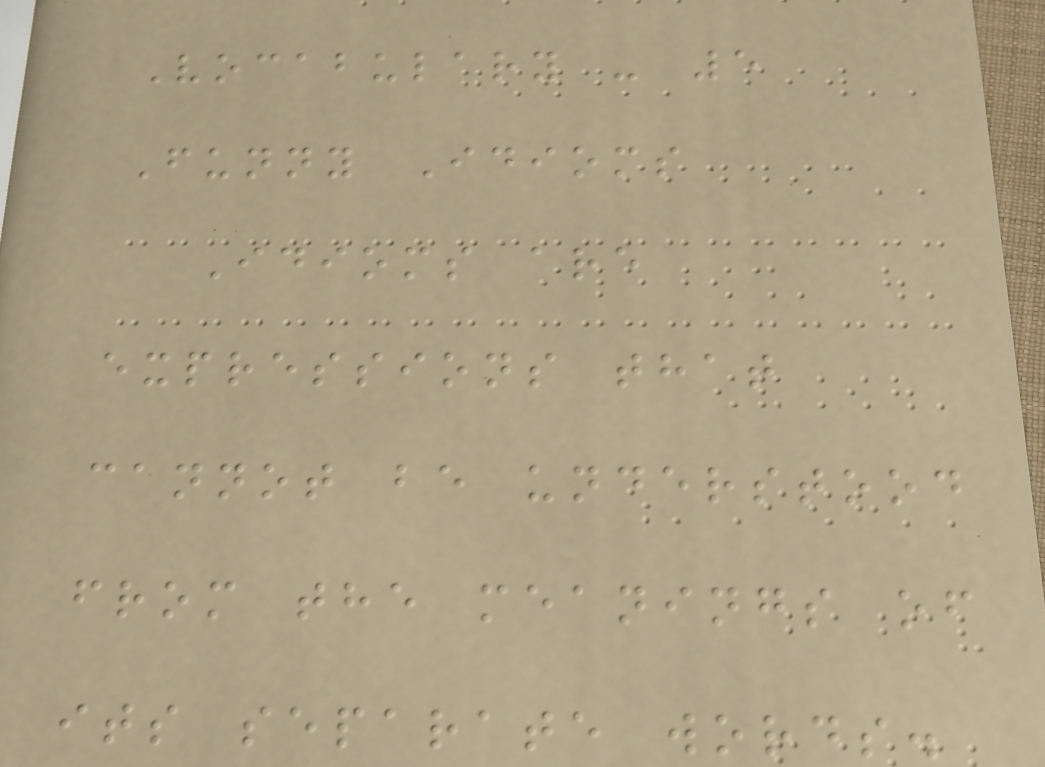Vocabulary - 5
Funny Idioms
Idioms are
expressions that
cannot be understood
from the meanings of
its separate words.
